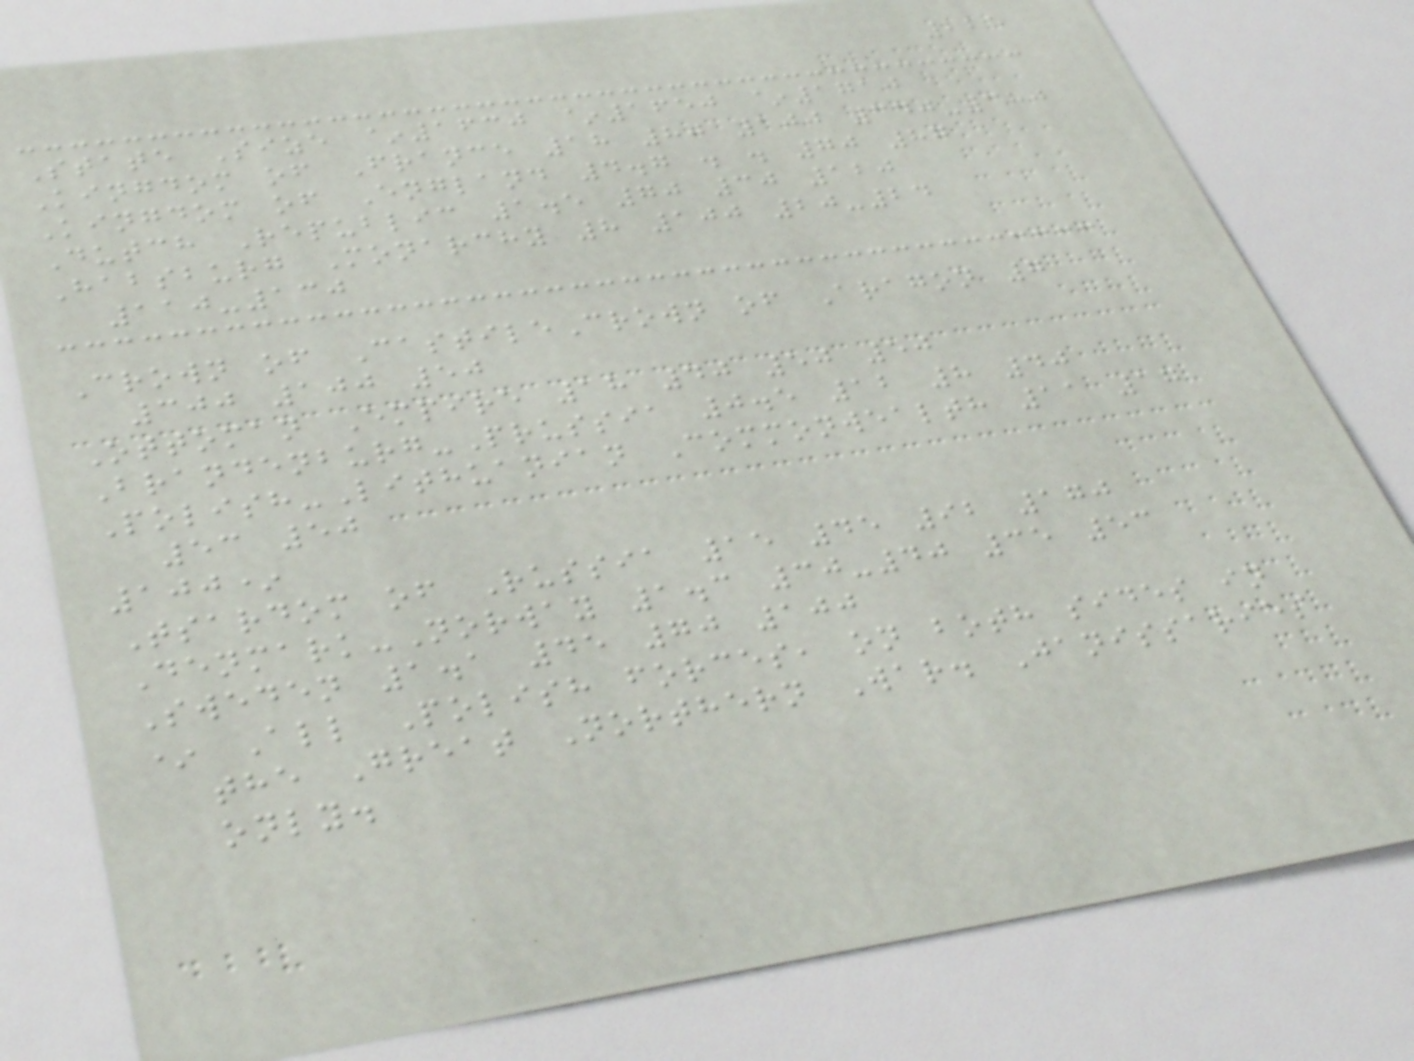225
State Size ~1630 ~1650 ~1710
Kingdom of France 18 80 100 340-380
Kingdom of England 4.7 . . 70 87
Dutch Republic 1.5 70 30 120
Habsburg Monarchy 8 100 20-24
110-130
Crown of CastileCrown of Aragon 7
300 100 50
Ottoman Empire 18 40 50 50
Brandenburg-Prussia 0.5 12 8 40
Polish-Lithuanian Commonwealth 11 17
53 50
100*
Tsardom of Russia 15 45 92 170
Denmark-Norway 1.3 30-40 35 53
Sweden 1.1 45 70 100
* All Polish forces, on both sides in
the Great Northern War. Janissaries
only.
